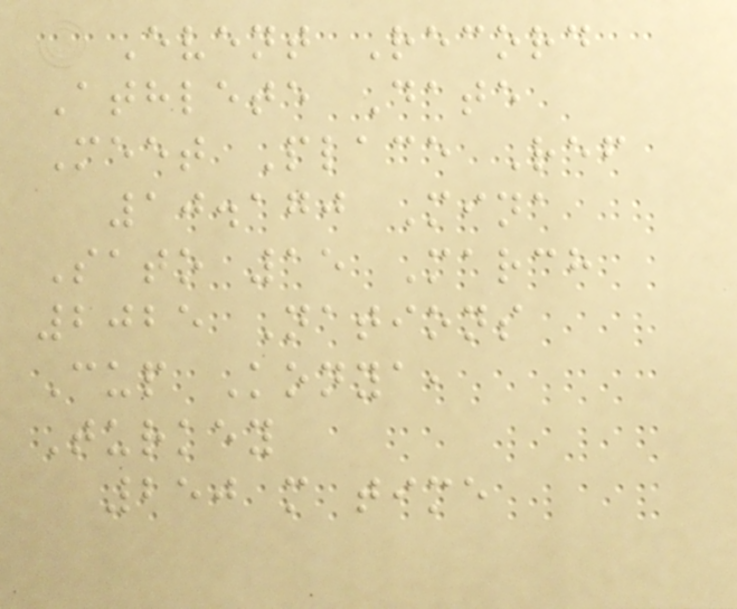Event Record
Athlete Date
Meet Place Ref
10.170 Mina
Sato 15 March
2025 Nations
Cup Konya,
Turkey
250 m time
